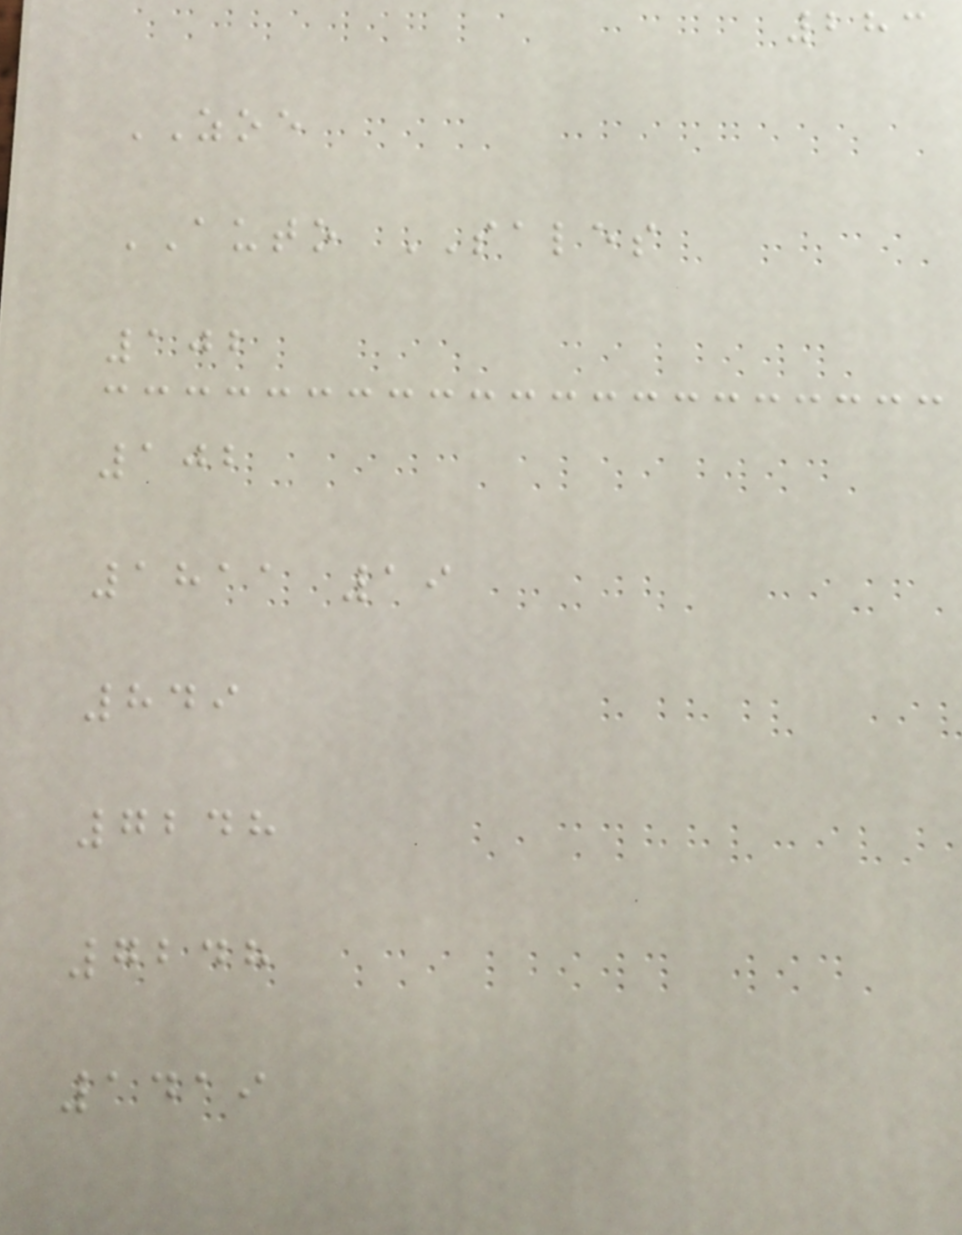283
ZOE
AUTO SALES
102
102
1811 19
849
7248
7248
1419
